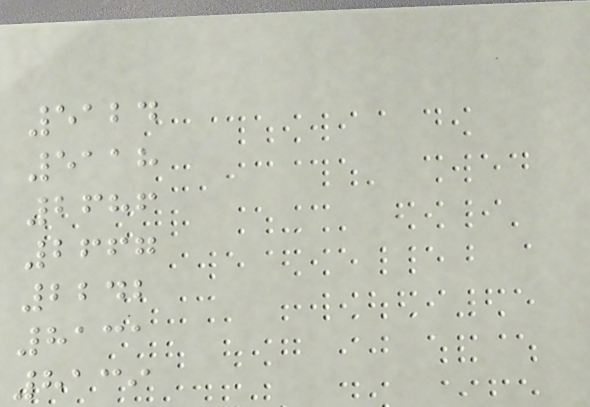5124
5118
2686
2667
2242
8131
8139
